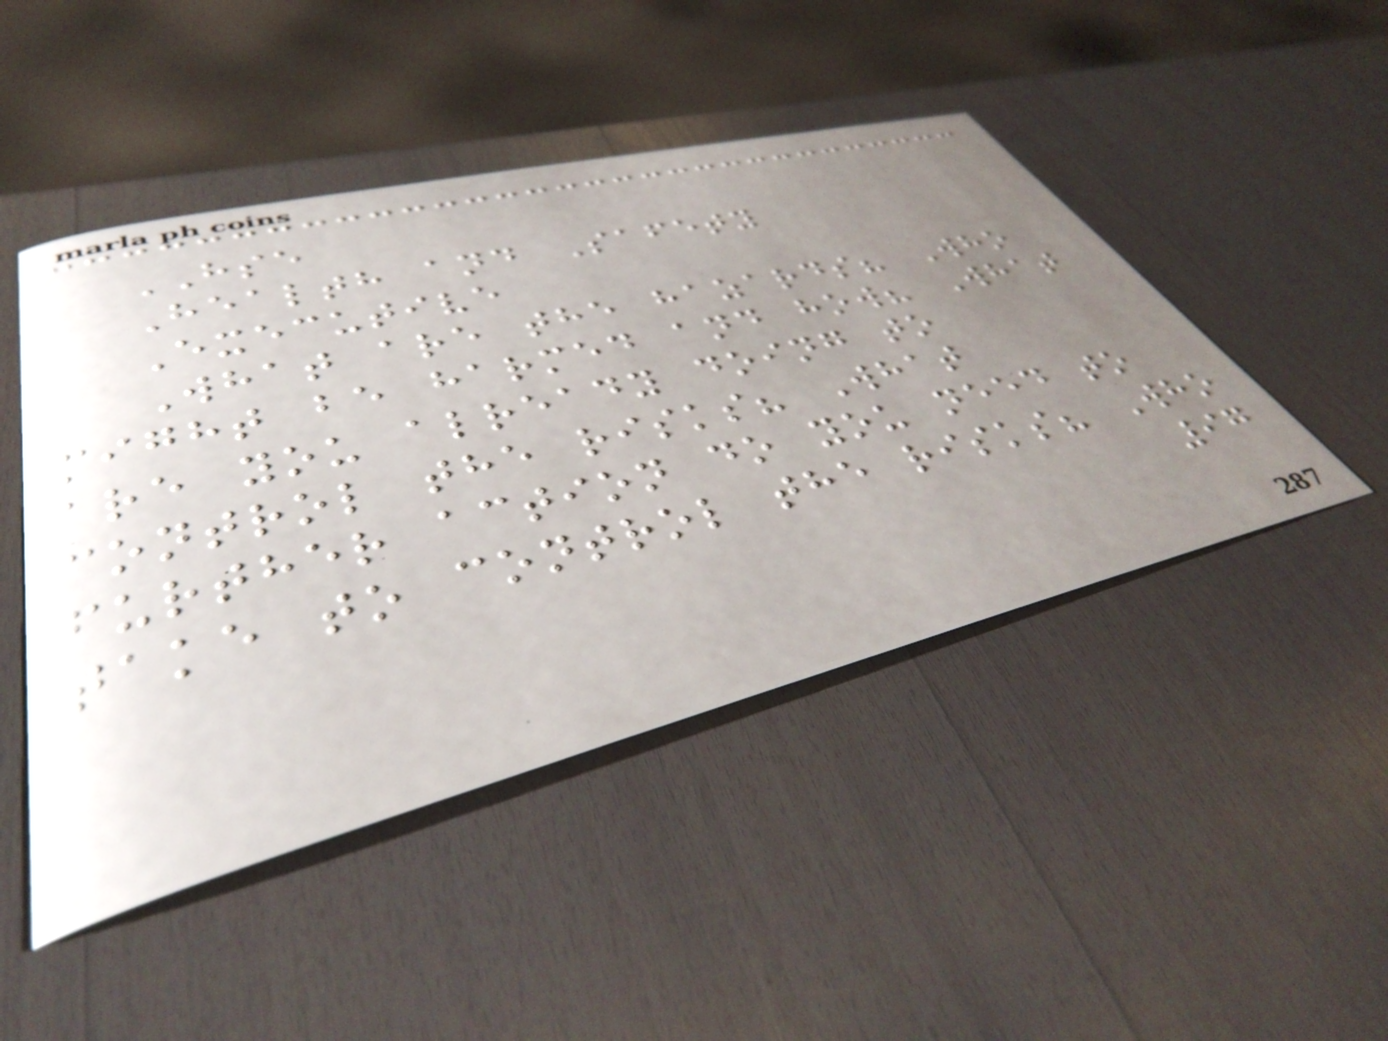HSE
Health and Safety
Executive
What are the hazards? Who
might be harmed and how? What
are you already doing to
control the risks? What
further action do you need to
take to control the risks? Who
97
